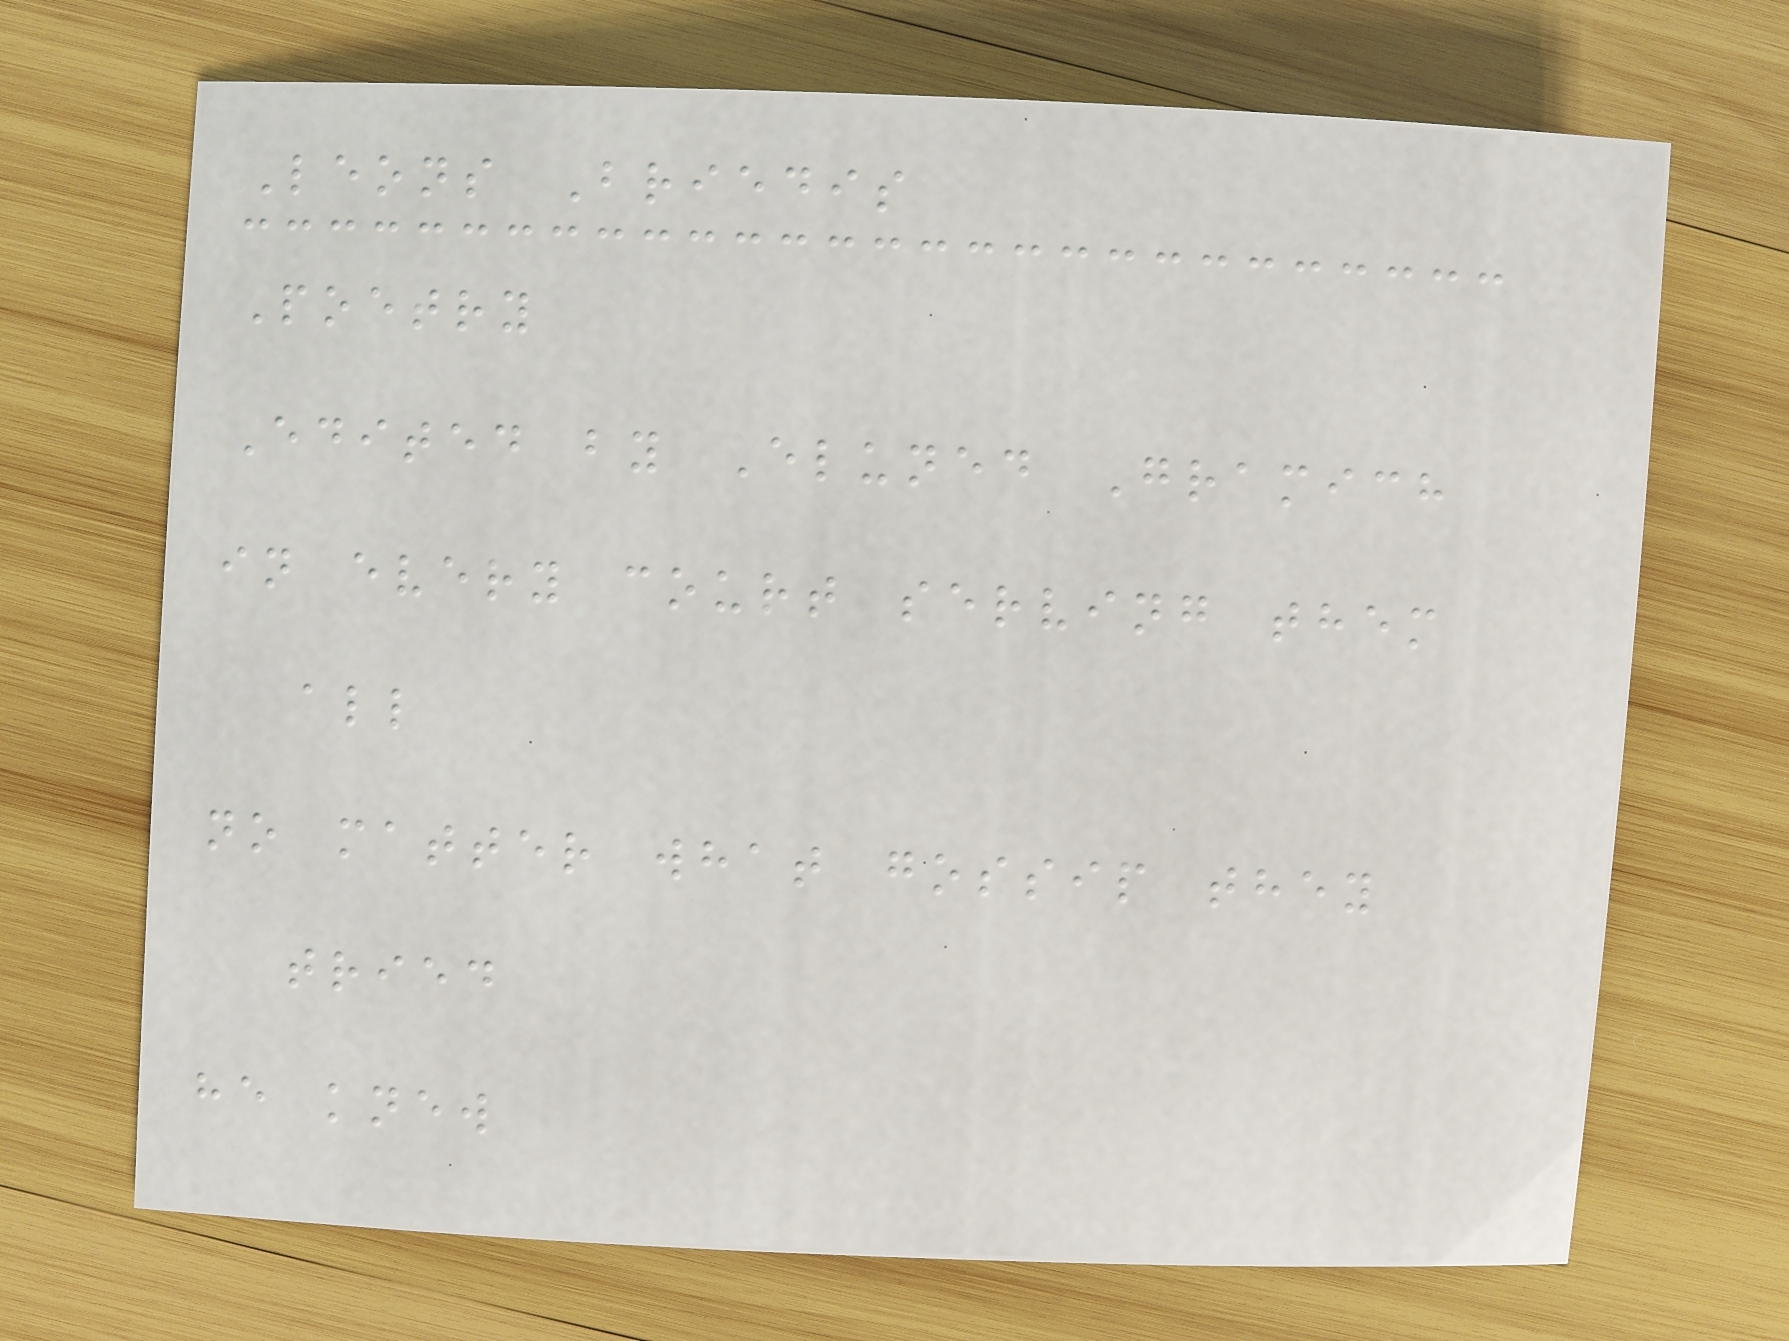Leons Briedis
Poetry
Edited by Eluned Gramich
in every court serving them
all
no matter what gossip they
tried
he knew
